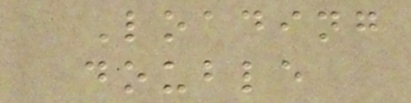Loading
double
